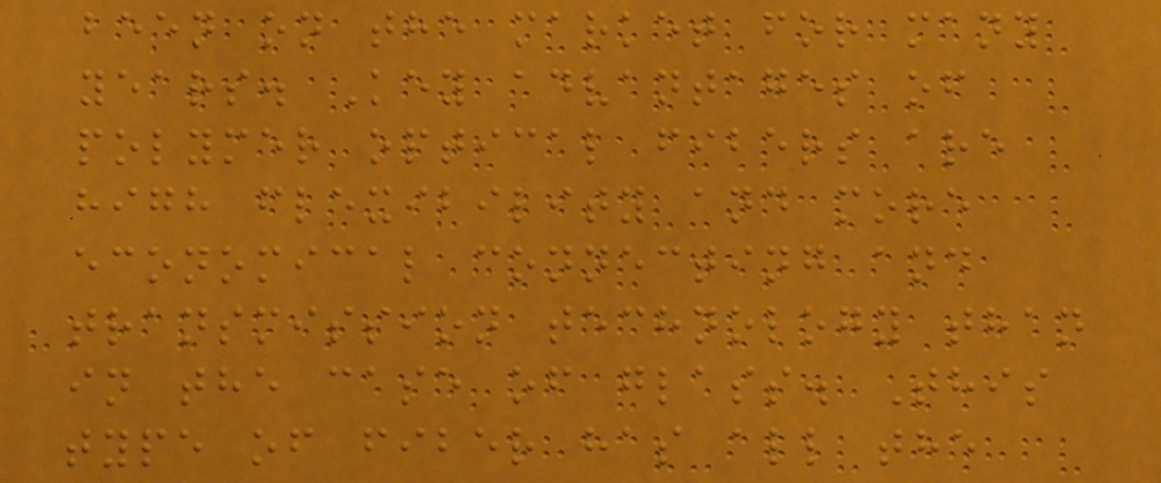been on the market for many
years. Key advantages of
polymer optical fibers are
high flexibility and more
economical connecting and
transmission technology than
in the case of glass. This
type of fiber has all the
